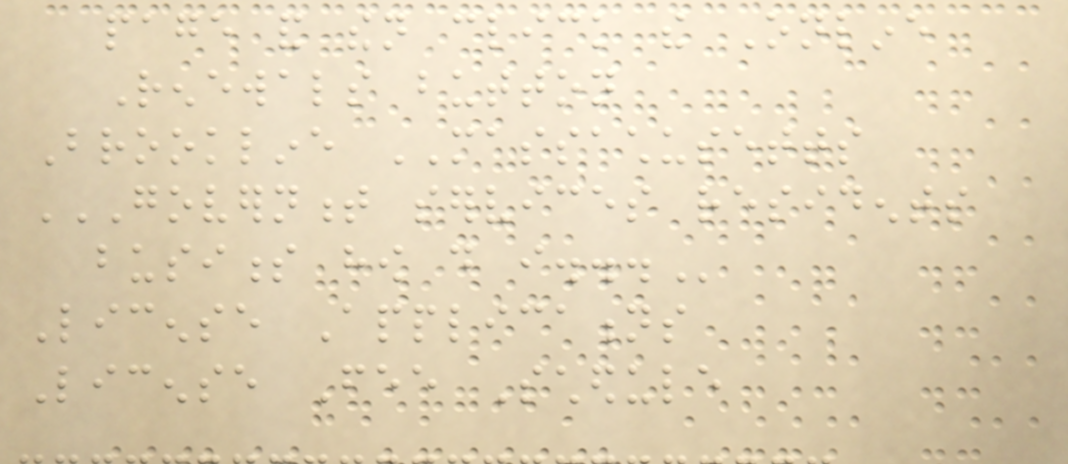page and then click the Online
Renewals button
Brookline MASSACHUSETTS
GOVERNMENT SERVICES RESIDENTS
BUSINESS HOW DO I...
License Applications
License Fee Schedule
